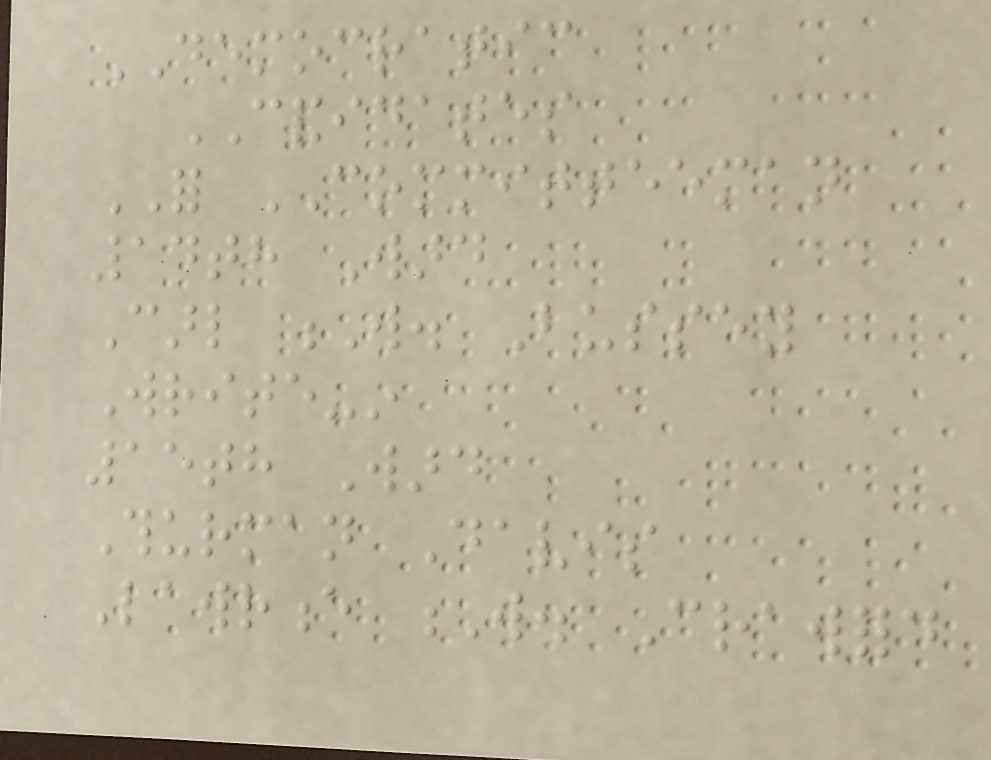DEMOCRATIC
CANDIDATES
FOR COMMITTEEMAN
14th Ward
Carl W. Bussey
Write-in
15th Ward
Thurman Davis
Lawrence W. Crawford
